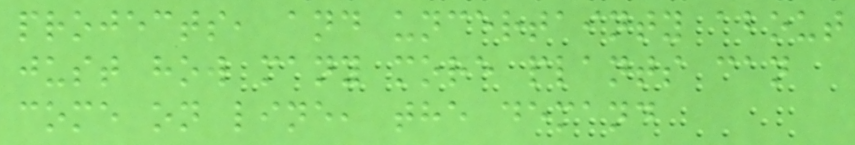projects, and uncertainty about
just how many more plants can
come on line, the demand
